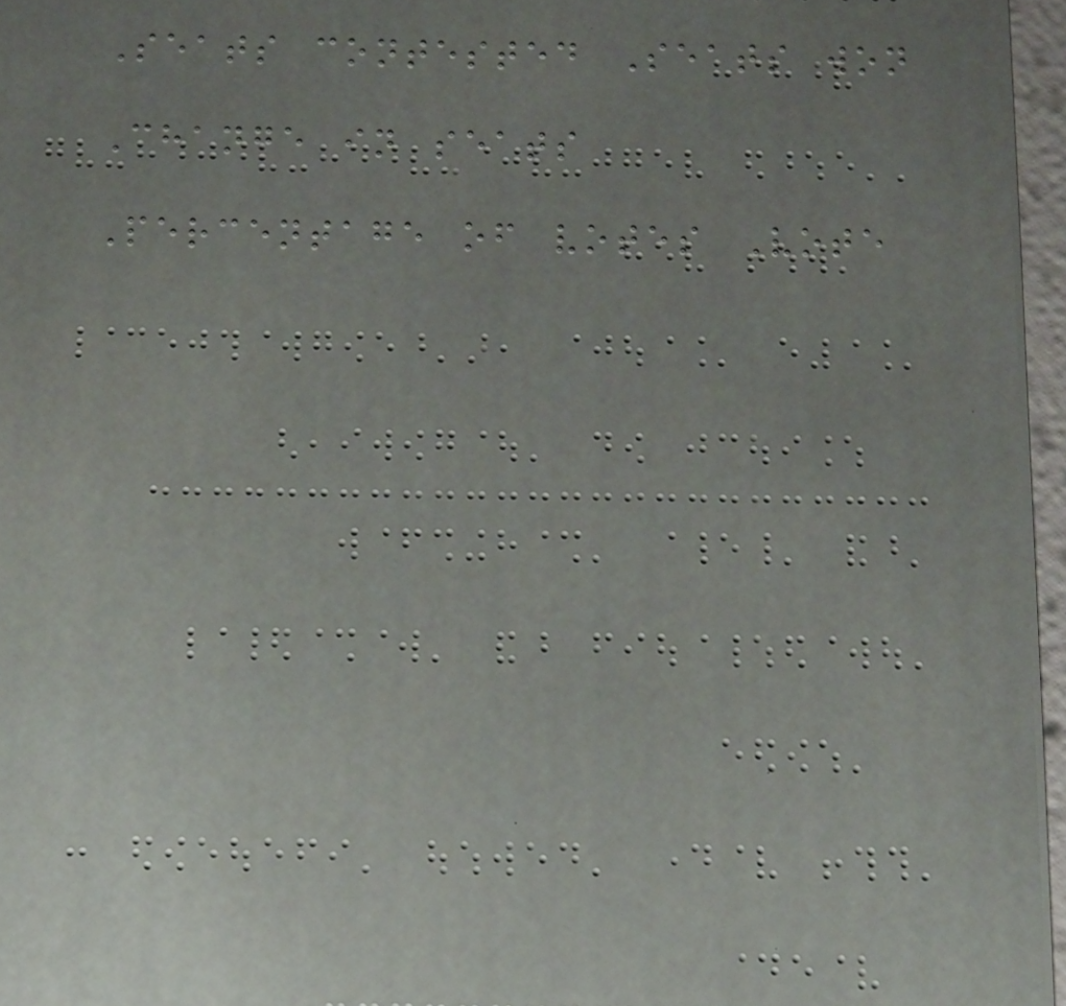Seats contested Seats won
Change in seats
Percentage of votes Vote
